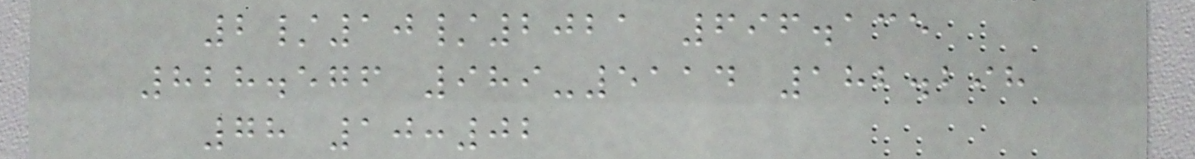2/10/2021 696.135
828.576 989-5114 182.298
78 10:02
